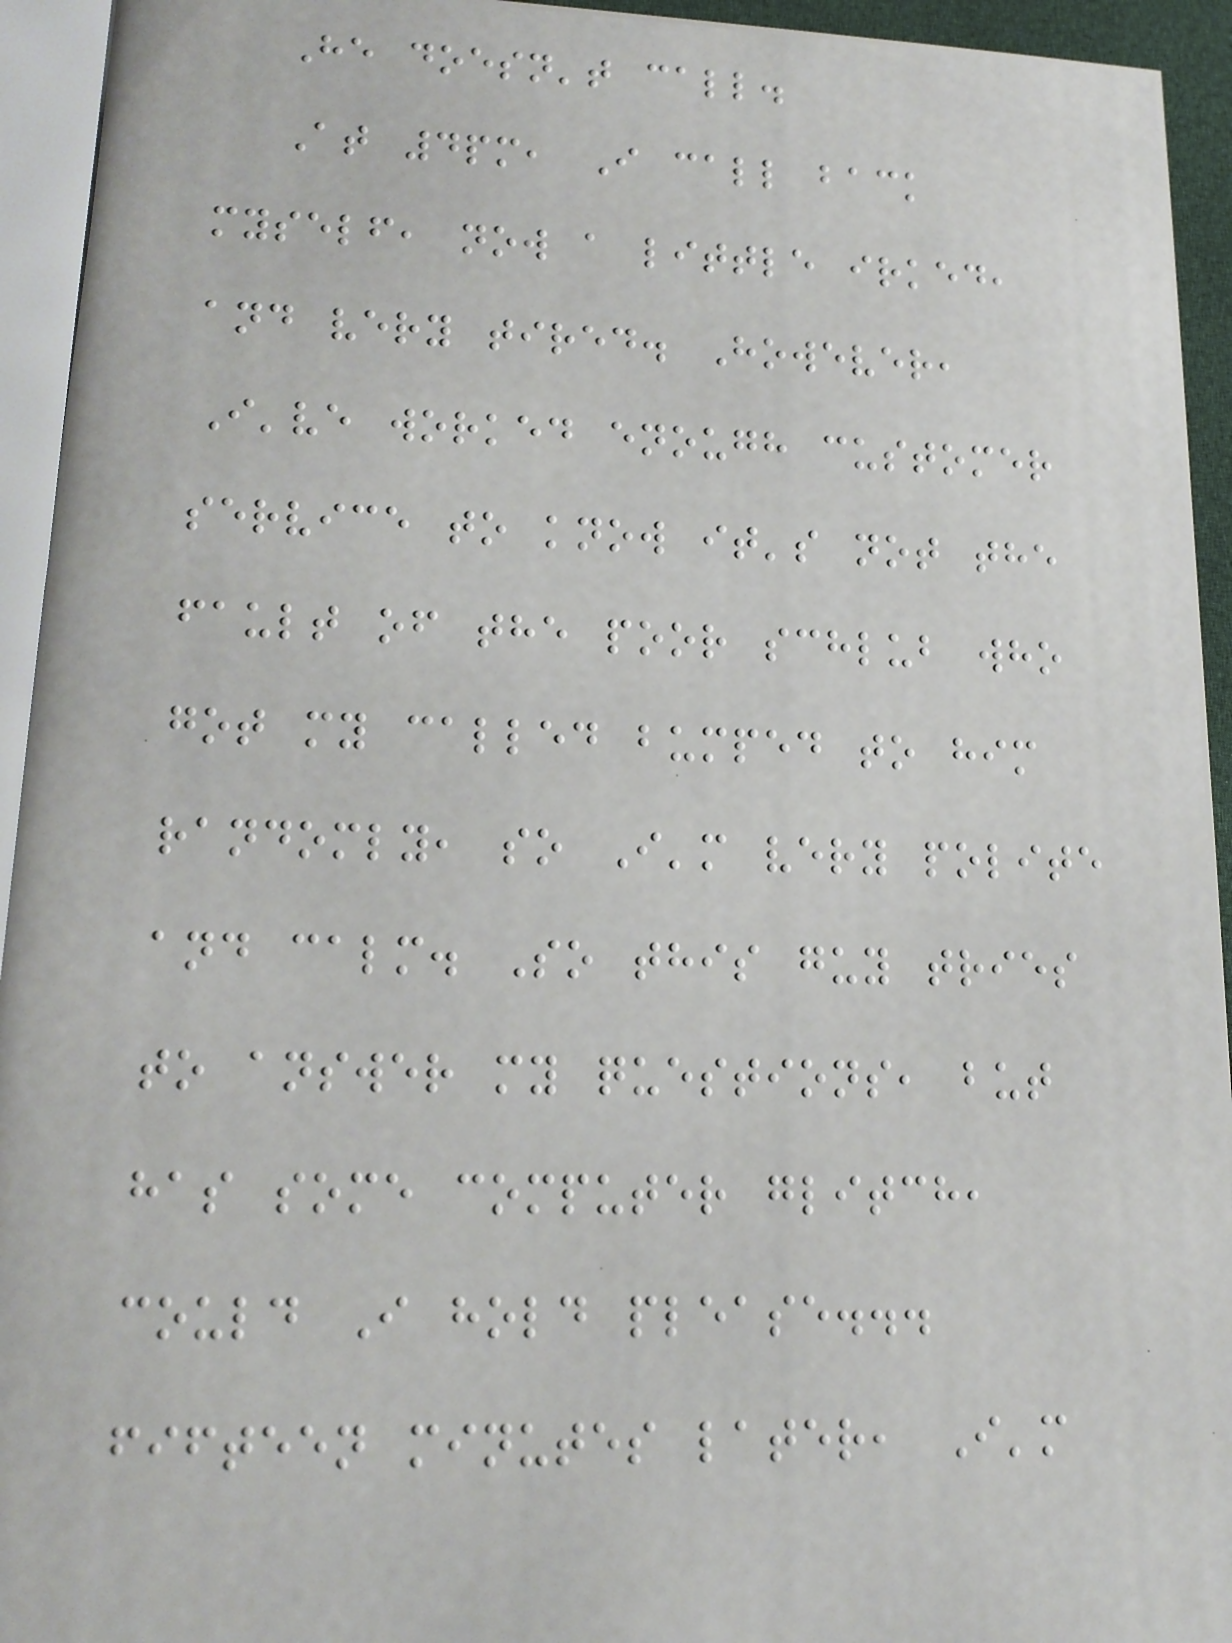He doesn't call.
At 4pm, I call back
myself, now a little irked,
and very tired. However,
I've worked enough customer
service to know it's not the
fault of the poor schlub who
got my called bumped to him
randomly, so I'm very polite
and calm. So this guy tries
to answer my questions, but
has some computer glitch,
could I hold please...
fifteen minutes later, I'm
